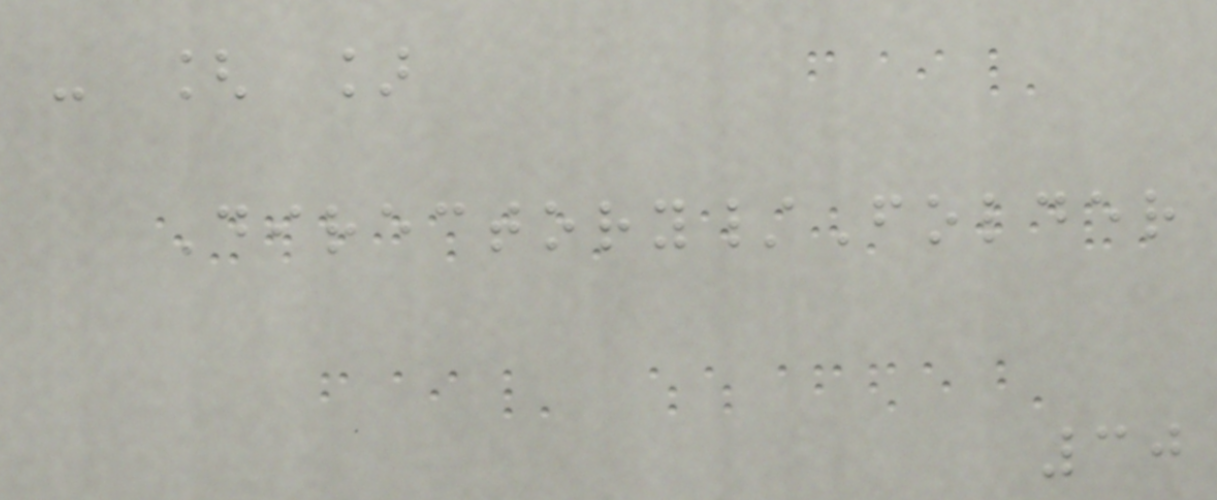- [ ]
Directory/Folder
30
